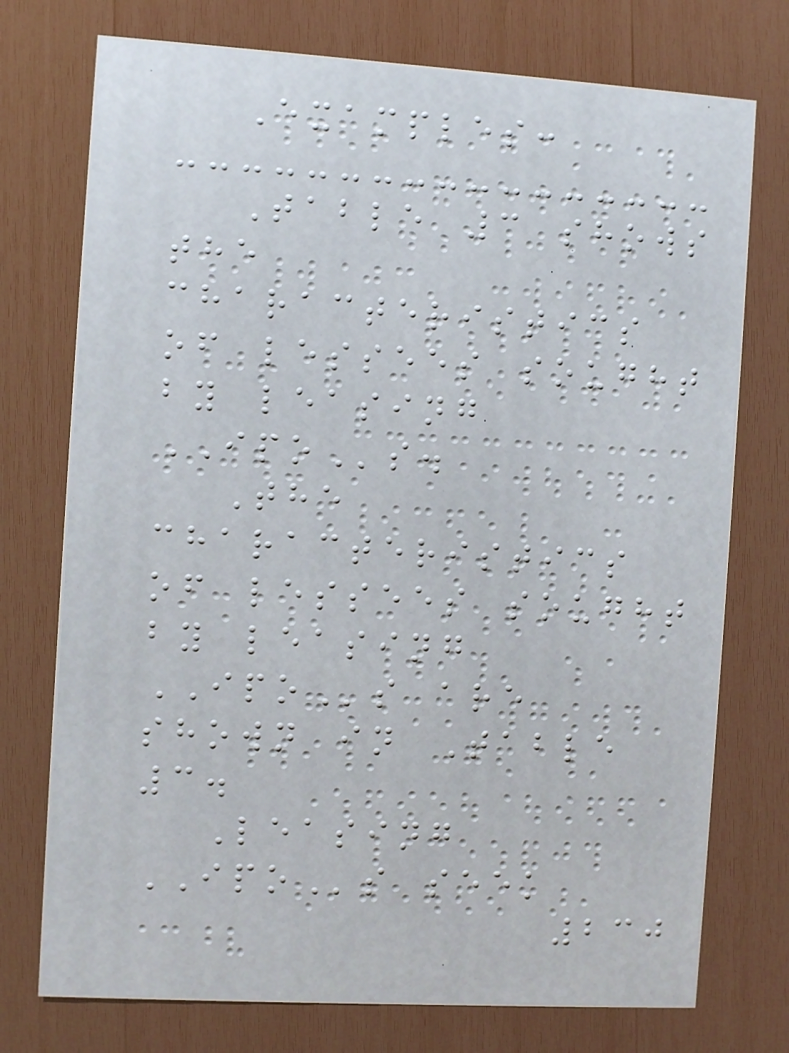Examples:
Table 3 shows
the
characteristics
of lessees sought
by leasing
IPOs.
The
characteristics
of lessees sought
by leasing
IPOs are
shown in Table
3.
Leasing
IPOs seek
230
